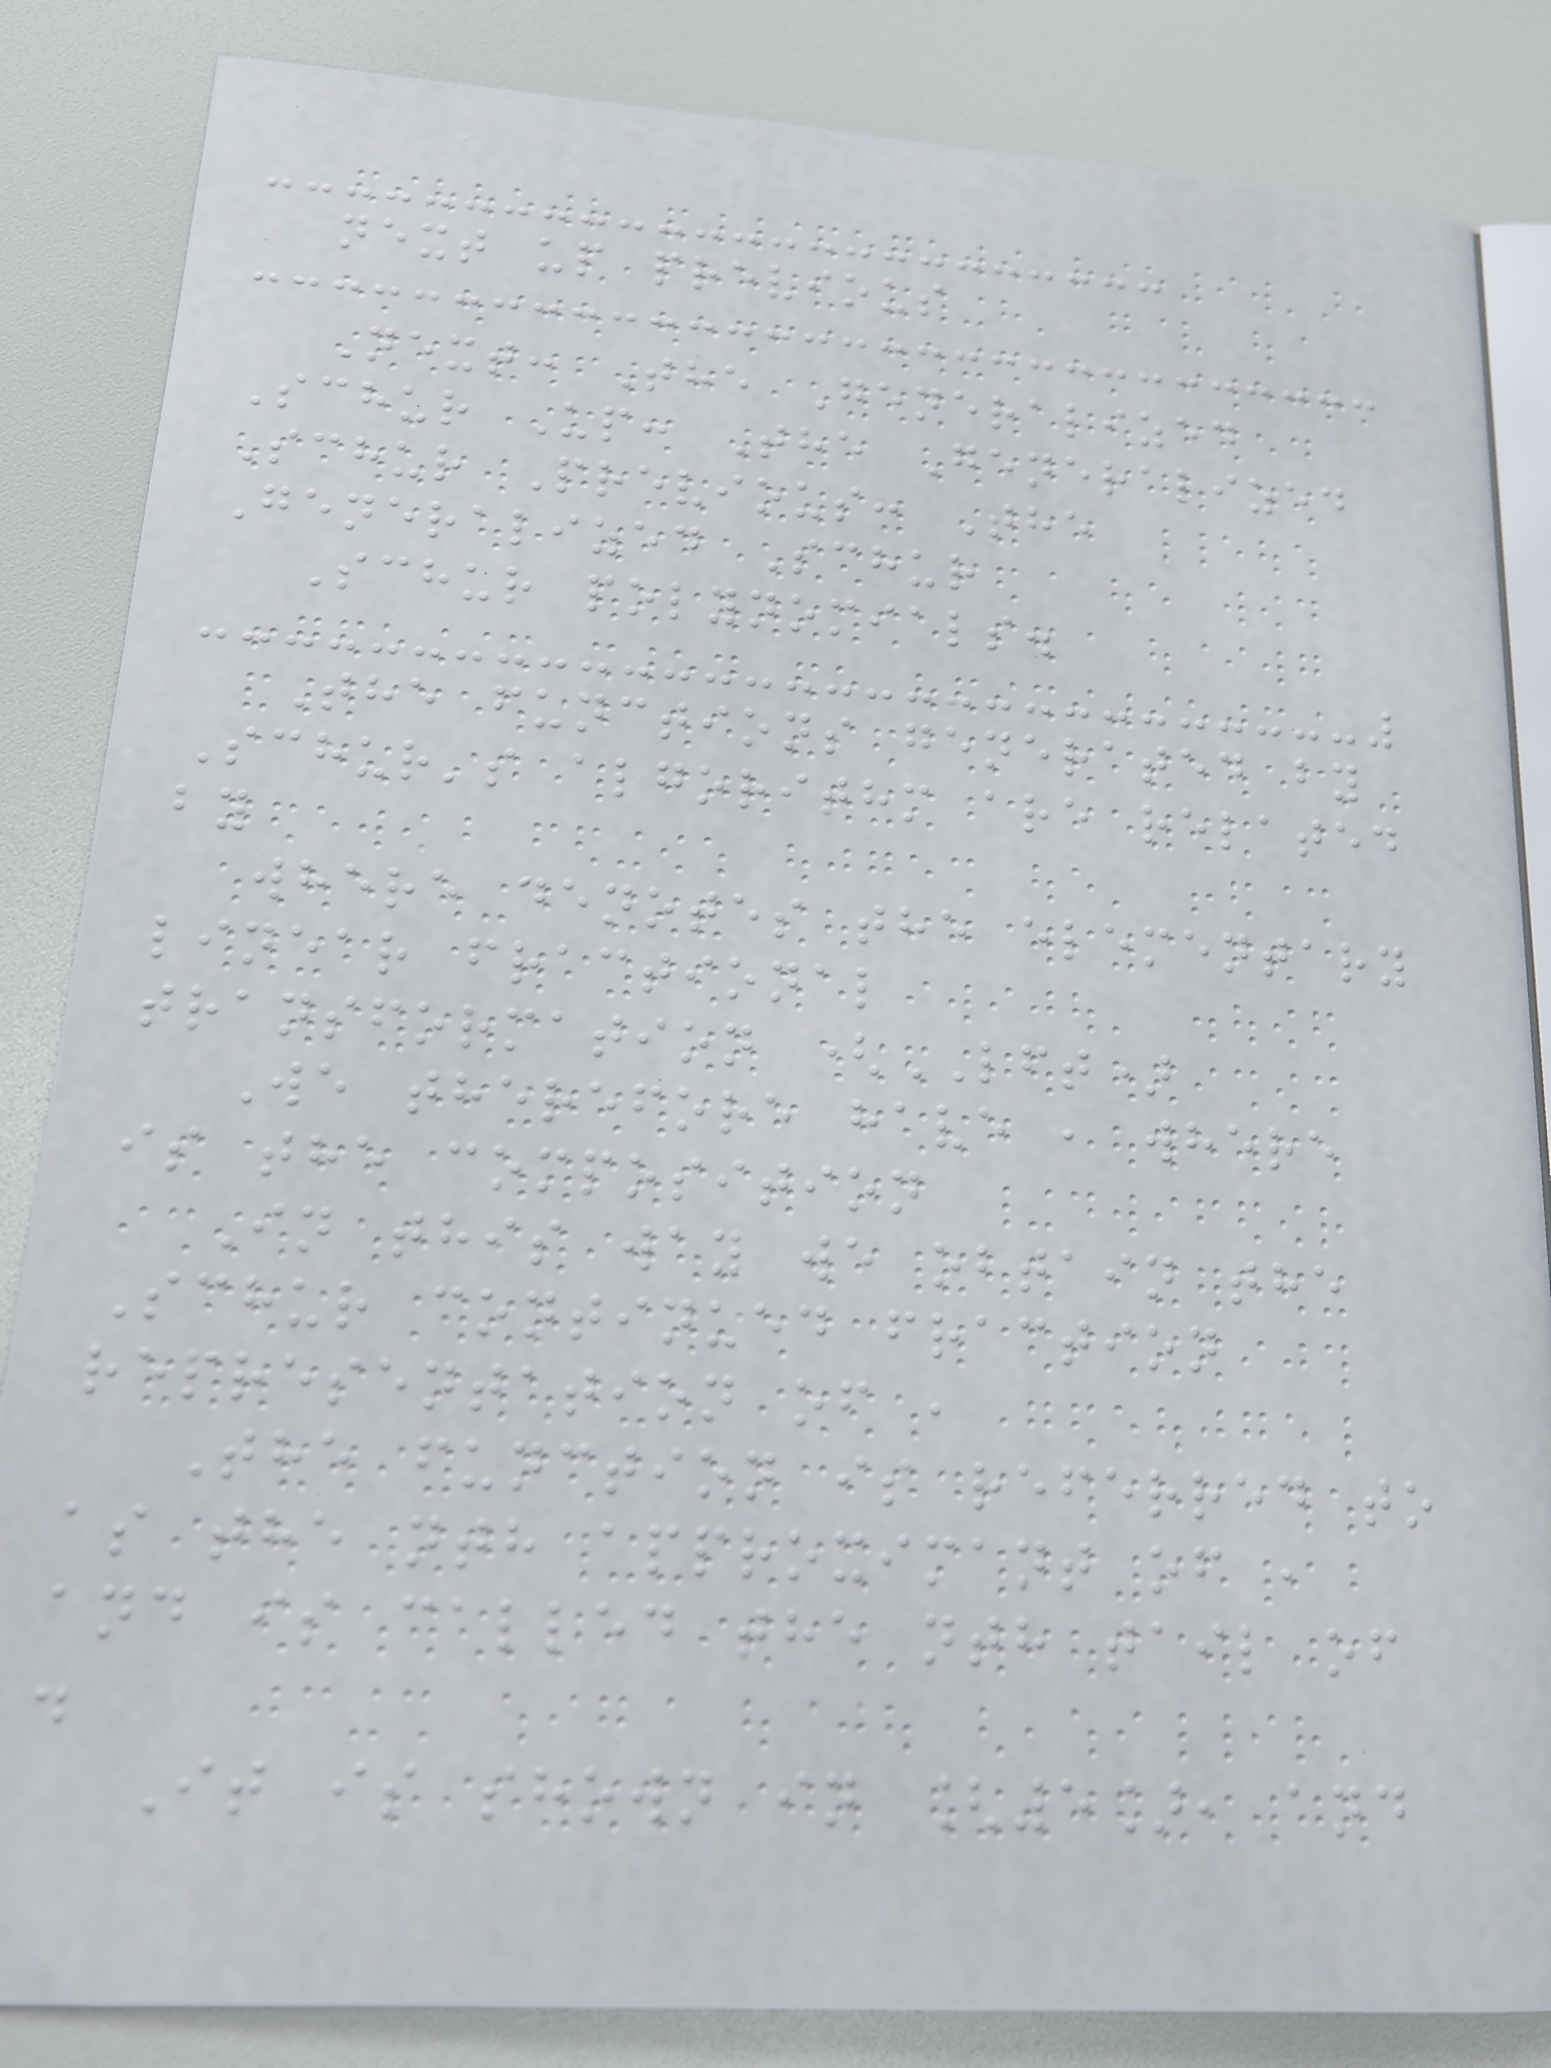next up previous
Next: The Generalized
Schur Up: The Generalized
Schur Previous: The
Generalized Schur
Schur polynomials.
The functions generated by
Schur's algorithm are related
by
where denotes the elementary
linear fractional
transformation (LFT)
We therefore have , where
is the composition
In this way we obtain the
Schur continued fraction
representation of ,
The function is referred to
as the nth approximant of ,
and is called the nth tail of
.
It is shown in [5], and
